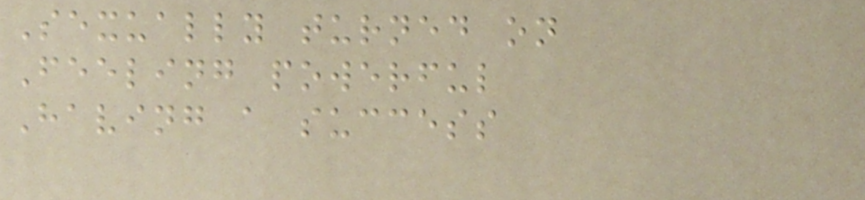Sexually turned on
Feeling powerful
Having a success
